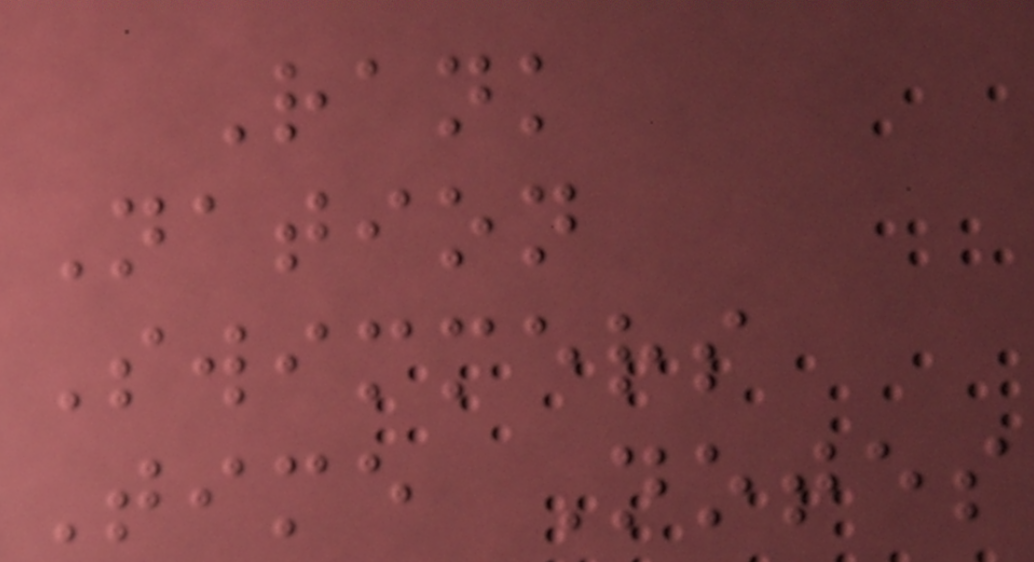Rank
Nation
Swimmers
Time Notes
